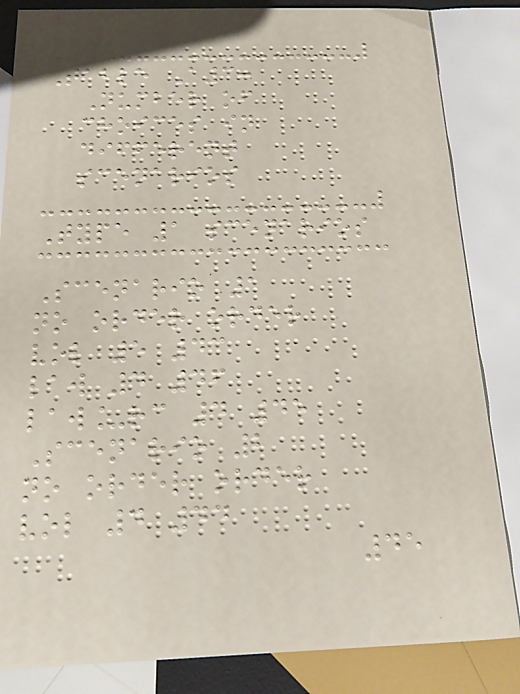Table A3:
Number of
choices in
different
scenarios
Type 1 scenarios
Scenario 1
no order order
vol 5 43
law 4 46
law_rc 4 45
Scenario 2
no order order
vol 4 44
45
